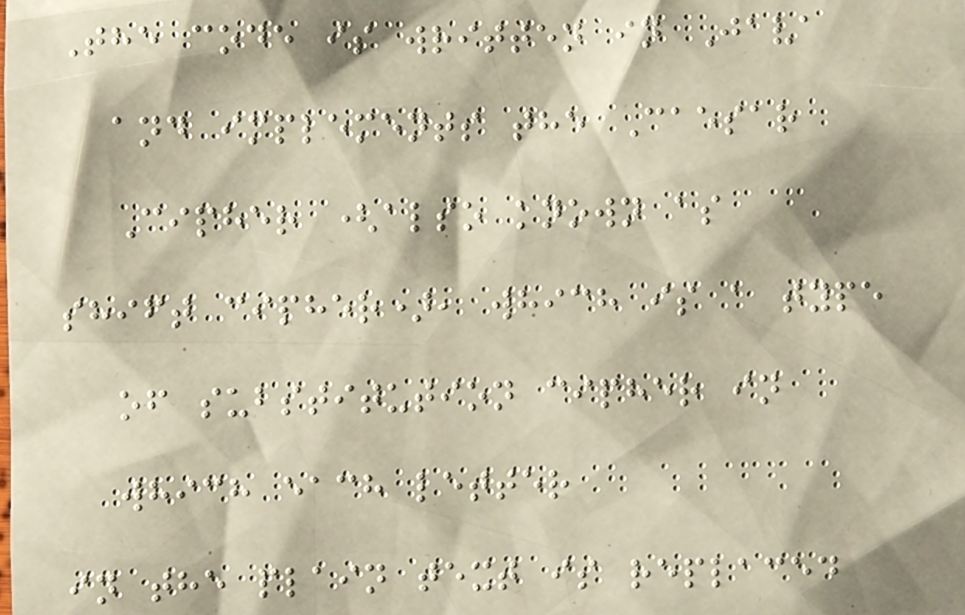The code is written in Java
and implements the Caesar
Cipher (also known as
shift cipher), which is a type
of substitution cipher in
which each letter
in the plain text is replaced
